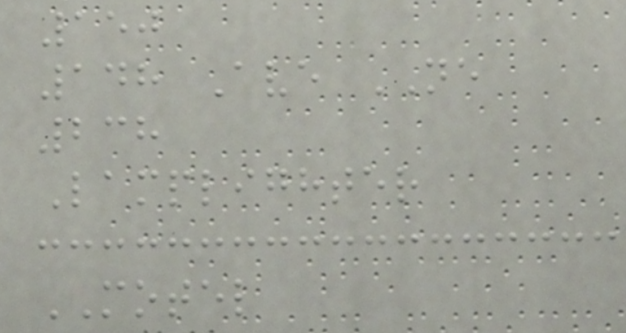150
148 Ave NE
238
Lamplighter
MOTEL
